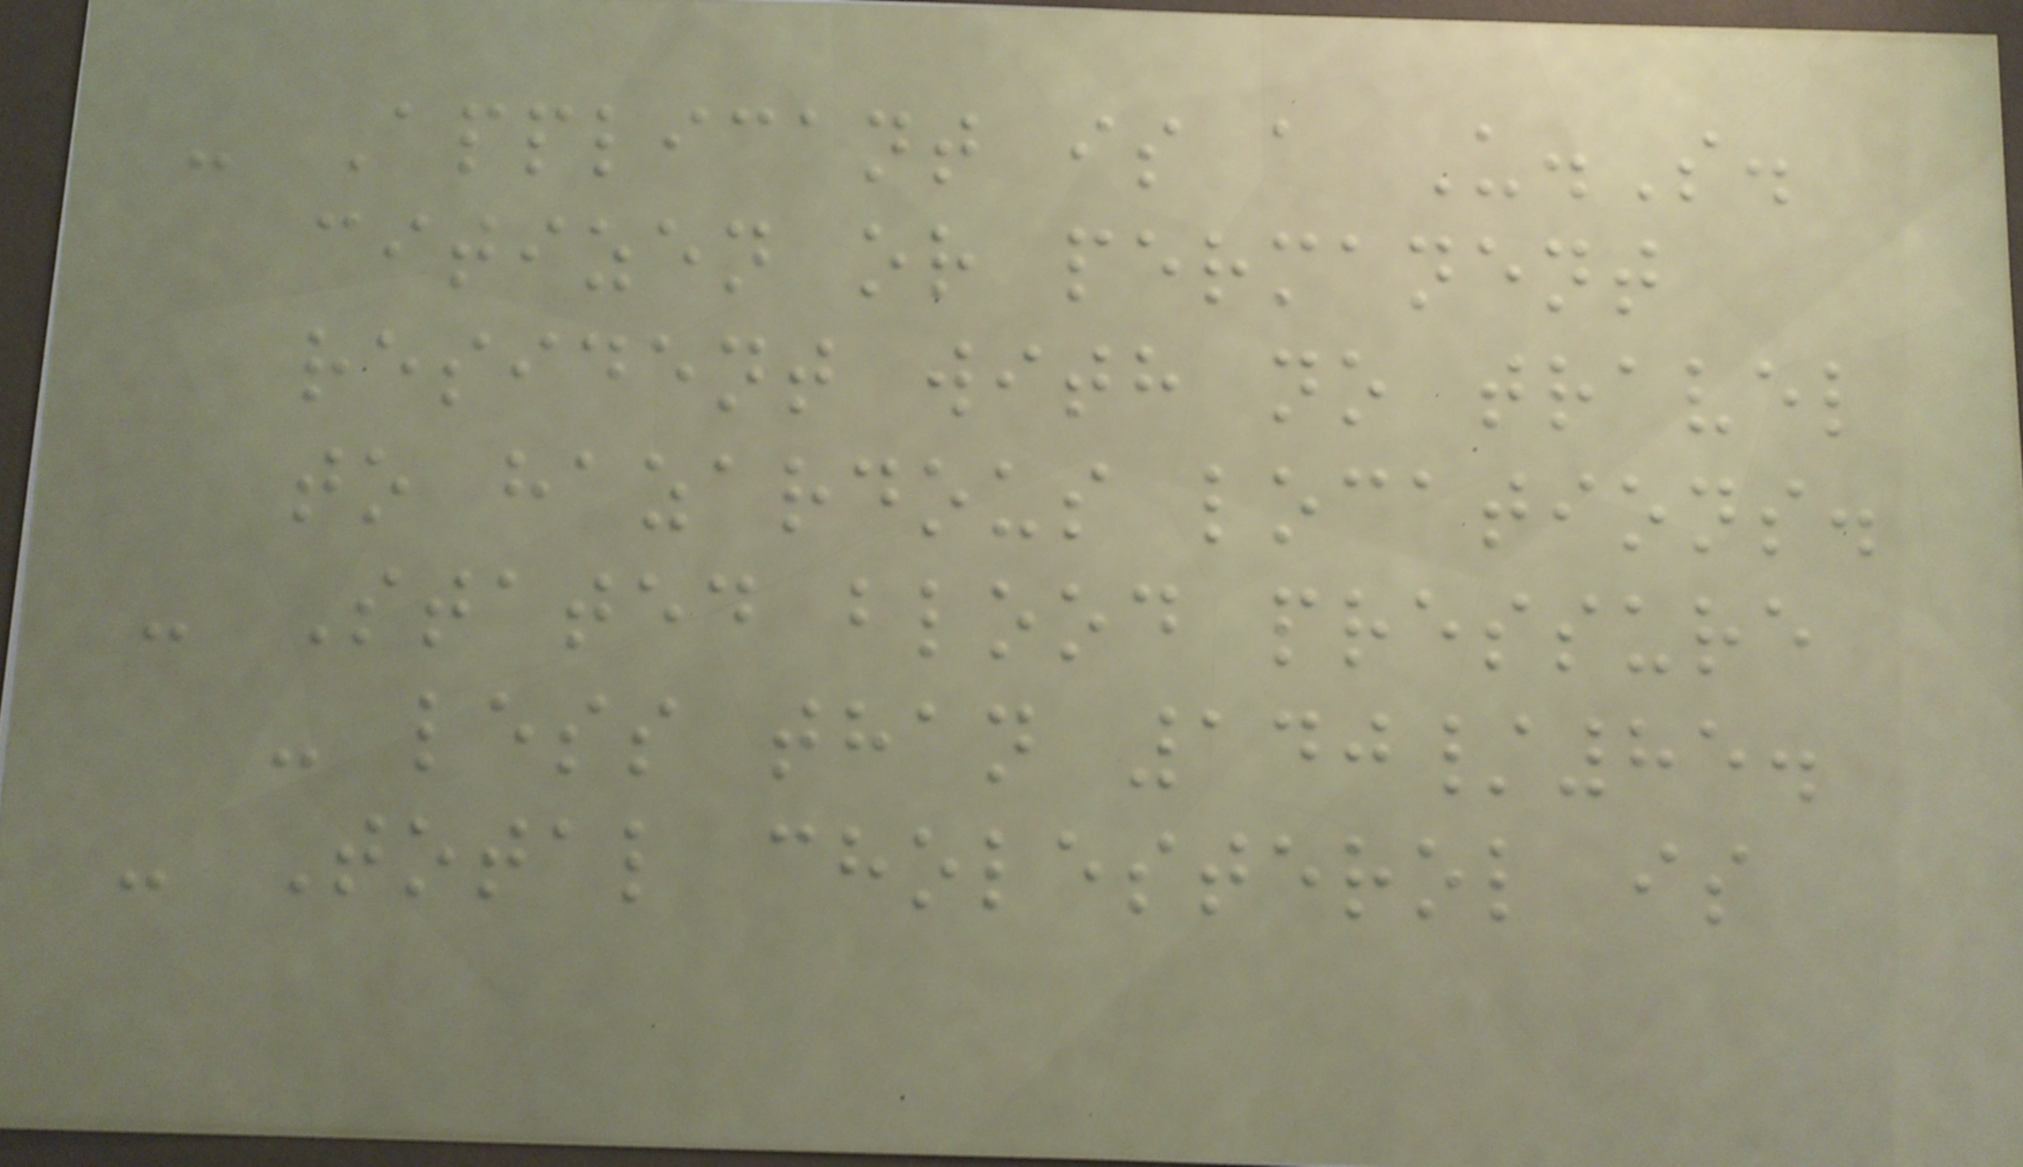- Applicant is a U.S.
citizen or permanent
resident with no travel
to hazardous locations.
- Stated blood pressure
- less than 140/85.
- Total cholesterol is
